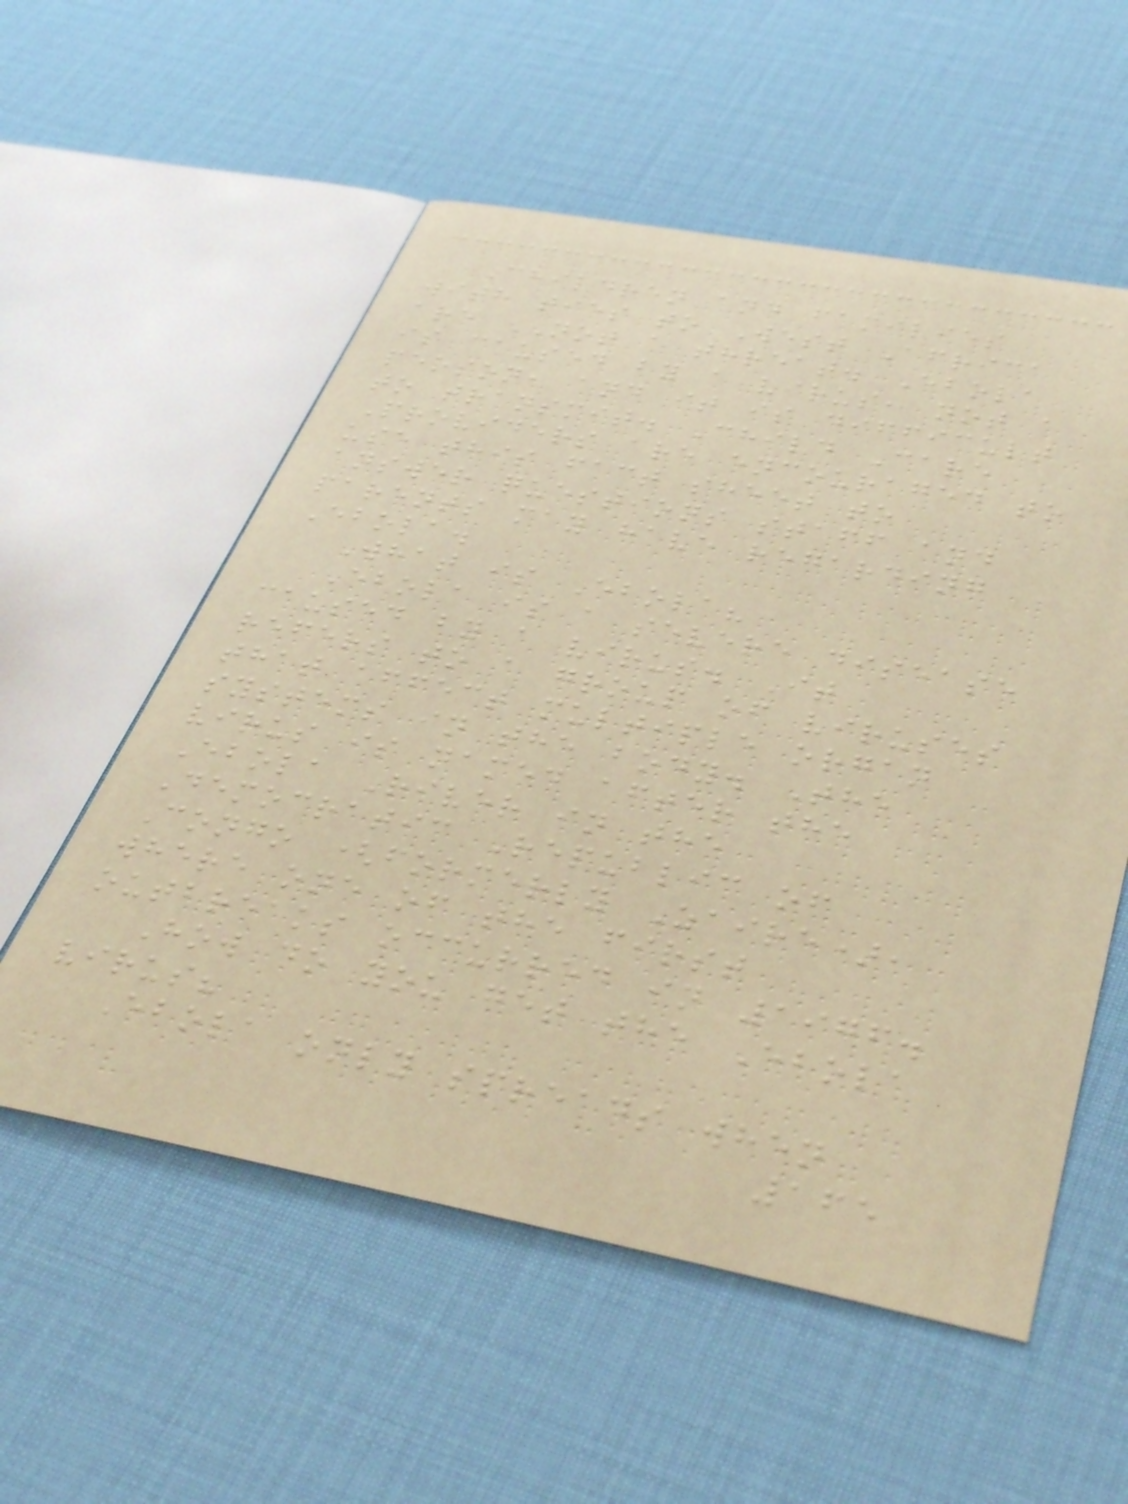Children and families
with ties to West Africa
are NOT a threat. Ebola
is caused by a virus, not a
person, and it is difficult
to transmit. Child Care
Providers are encouraged to
use this fact sheet to
answer questions staff and
parents may have regarding
Ebola.
What is Ebola?
Ebola is a severe disease
caused by a virus. It
refers to a group of viruses
that affect multiple organ
systems in the body. The
virus is named after the
Ebola River in the
Democratic Republic of
Congo (formerly Zaire),
where one of the first
outbreaks occurred in 1976.
How do you get the Ebola
virus?
Ebola only spreads when
165
